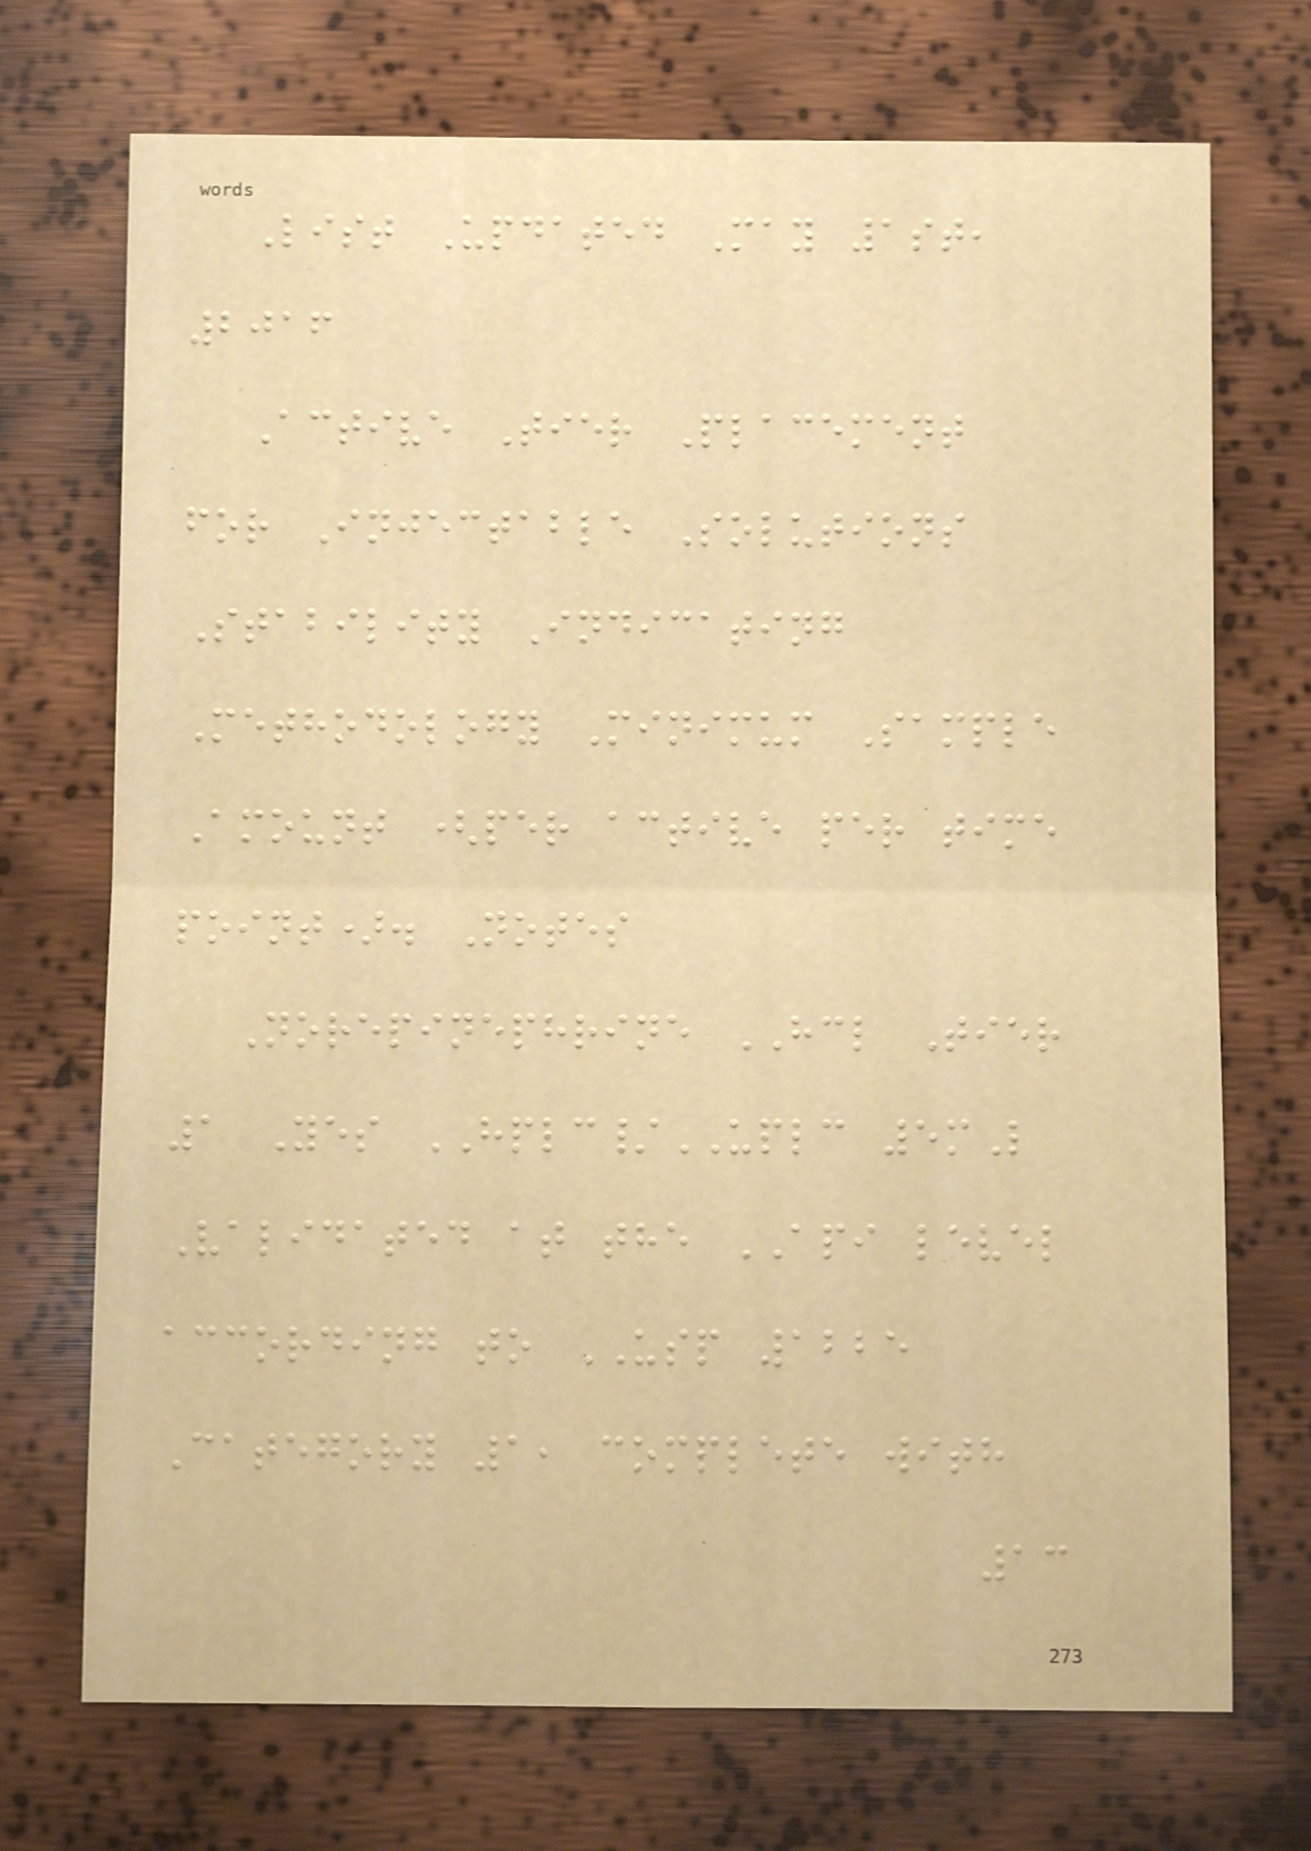List Updated May 1st,
2016
Active Tier Placement
for Injectable Solutions
Stability Indicating
Methodology Minimum Sample
Amount (per active per time
point). Notes
Norepinephrine HCL Tier
1 Yes HPLC/UPLC 5mL
Validated at the API level
according to USP 1225
Category 1, complete with
13
